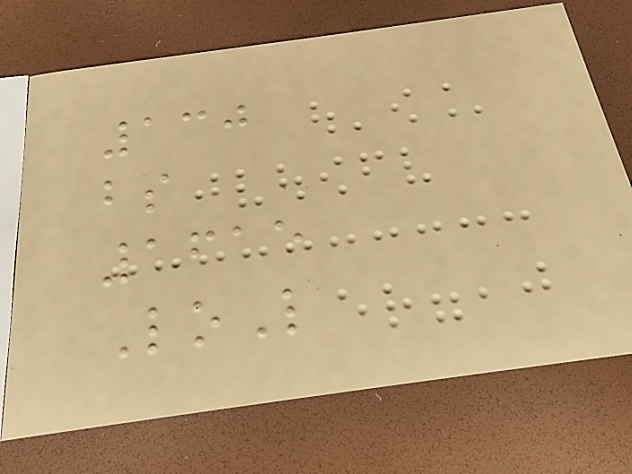130
bs
1615
LoL
